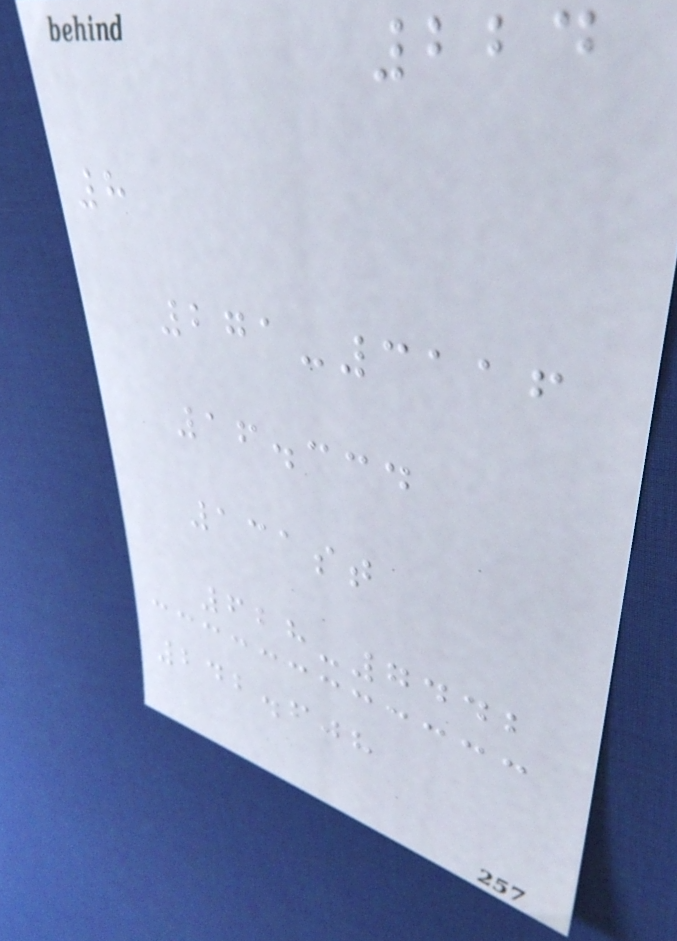224
8
271-3116
16.334
131st
628-7442
242.608
